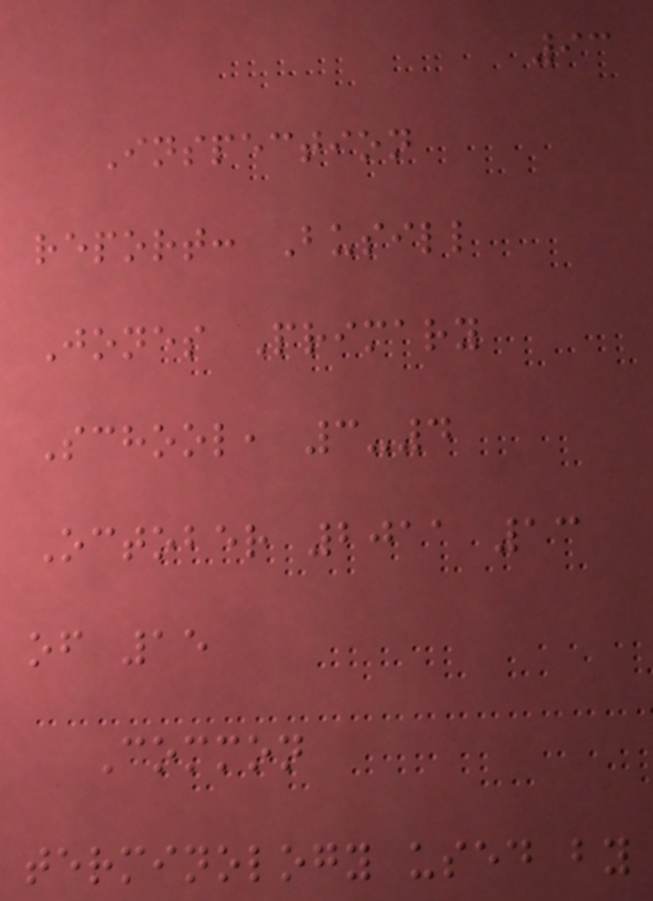93
Inspection
report: Busill
Jones Primary
School, 3-4
October 2011 13
of 15
Common
terminology used by
